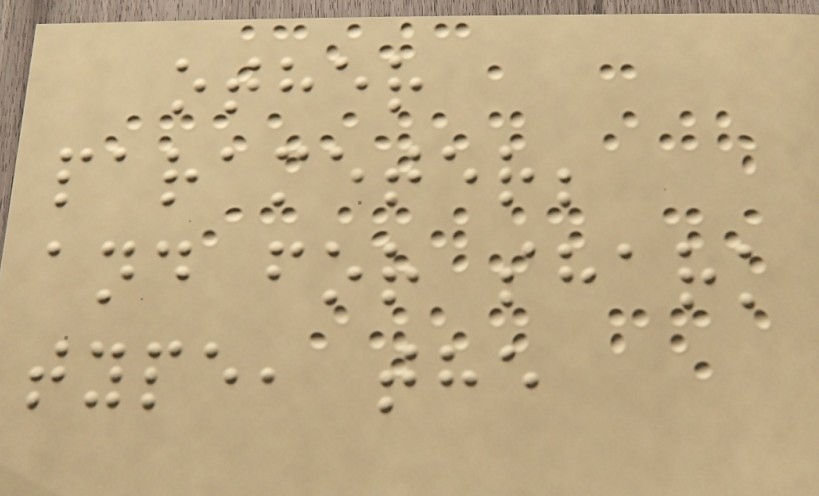other
parameter;
and for shark
type, the
